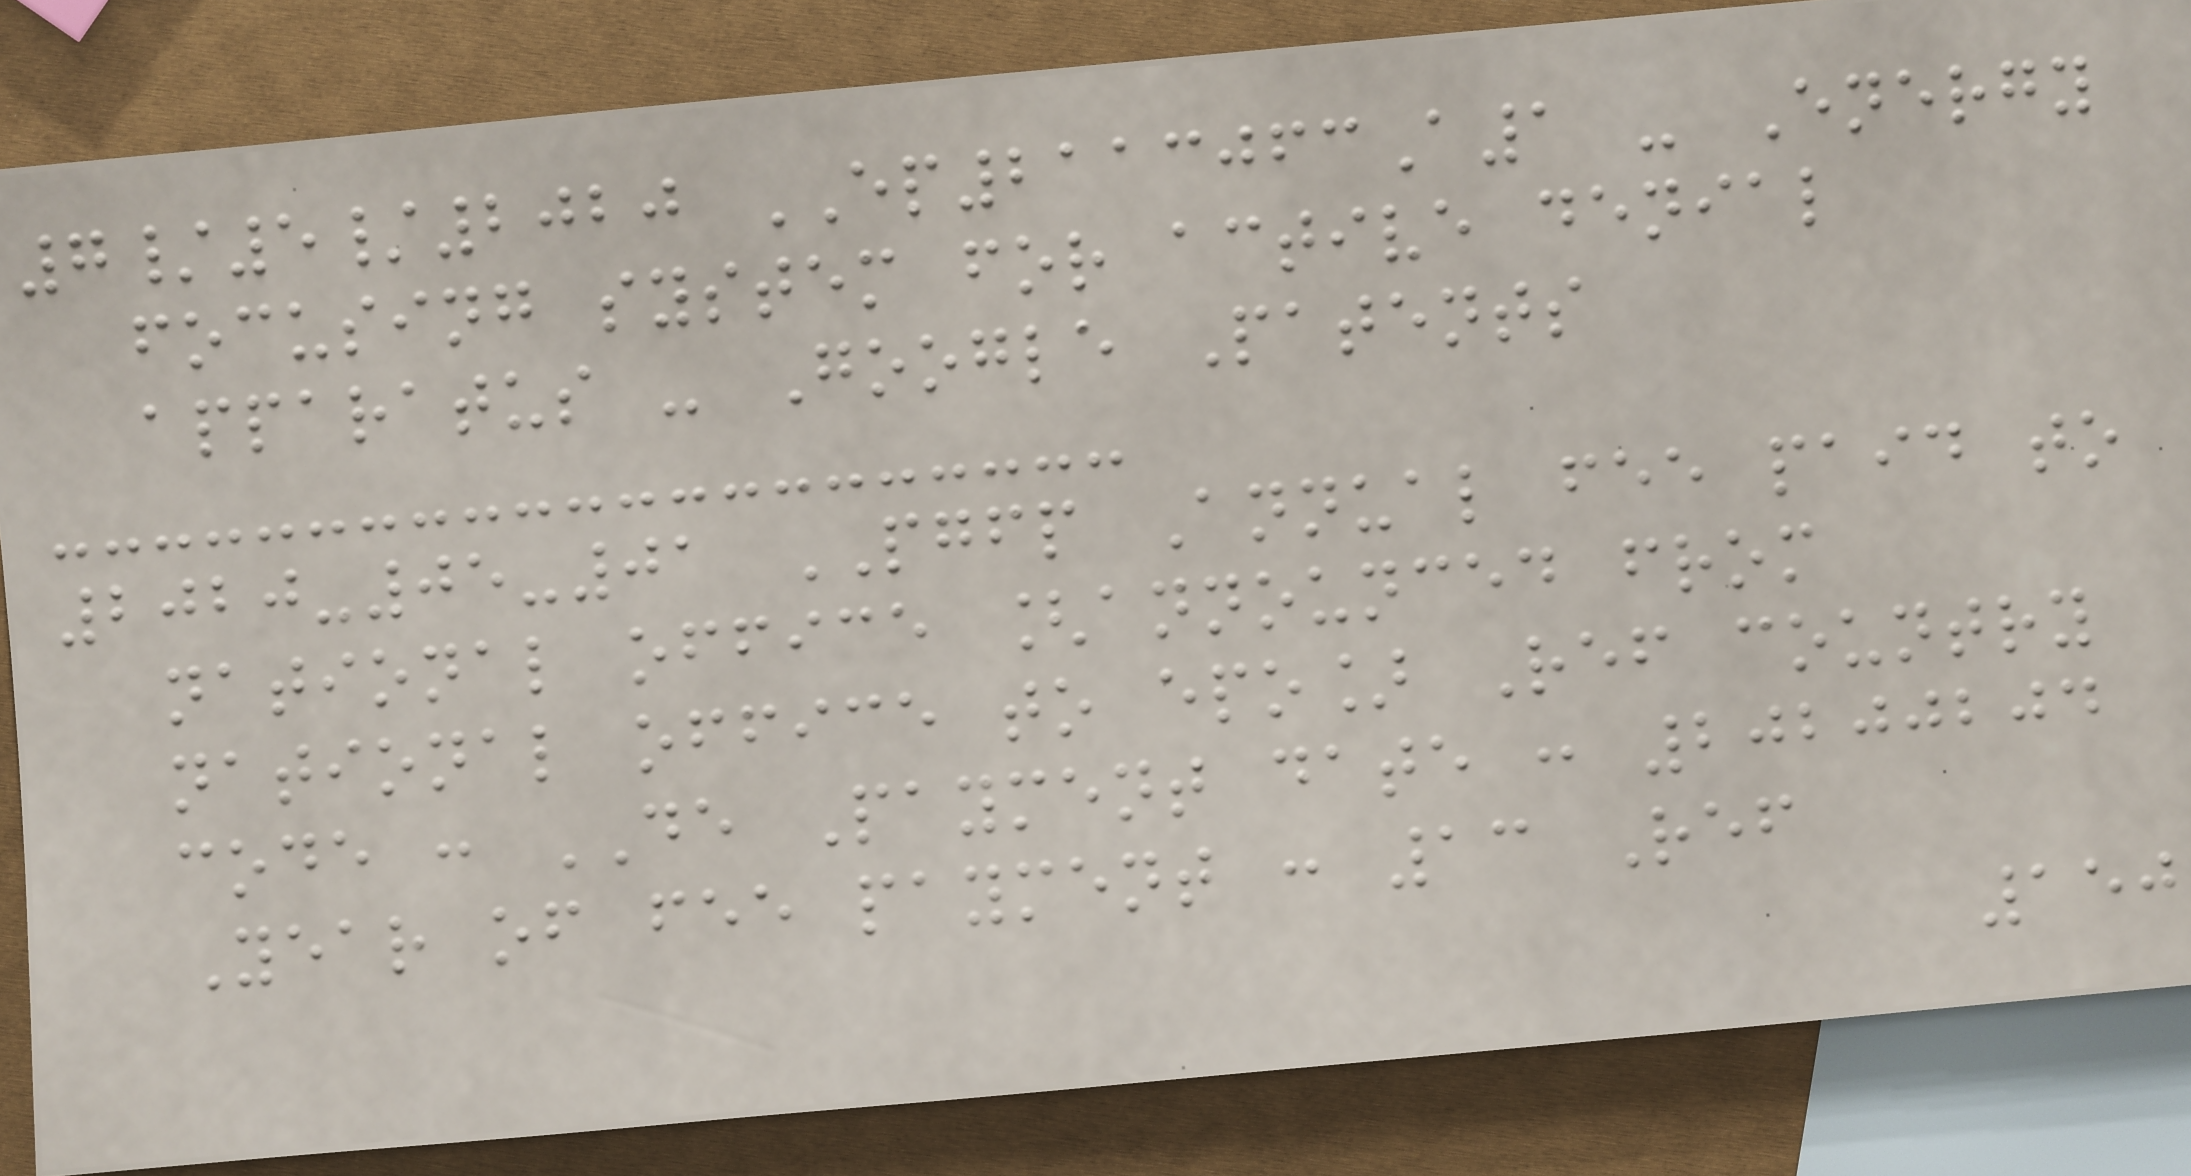7/5/2020 EP2113063A1 - Energy
focusing system for active denial
apparatus - Google Patents
2020-05-01 PGFP Annual fee paid to
national office [announced from
national office to epo] Ref country
code : DE Payment date : 20200204
Year of fee payment : 13 Ref
150
